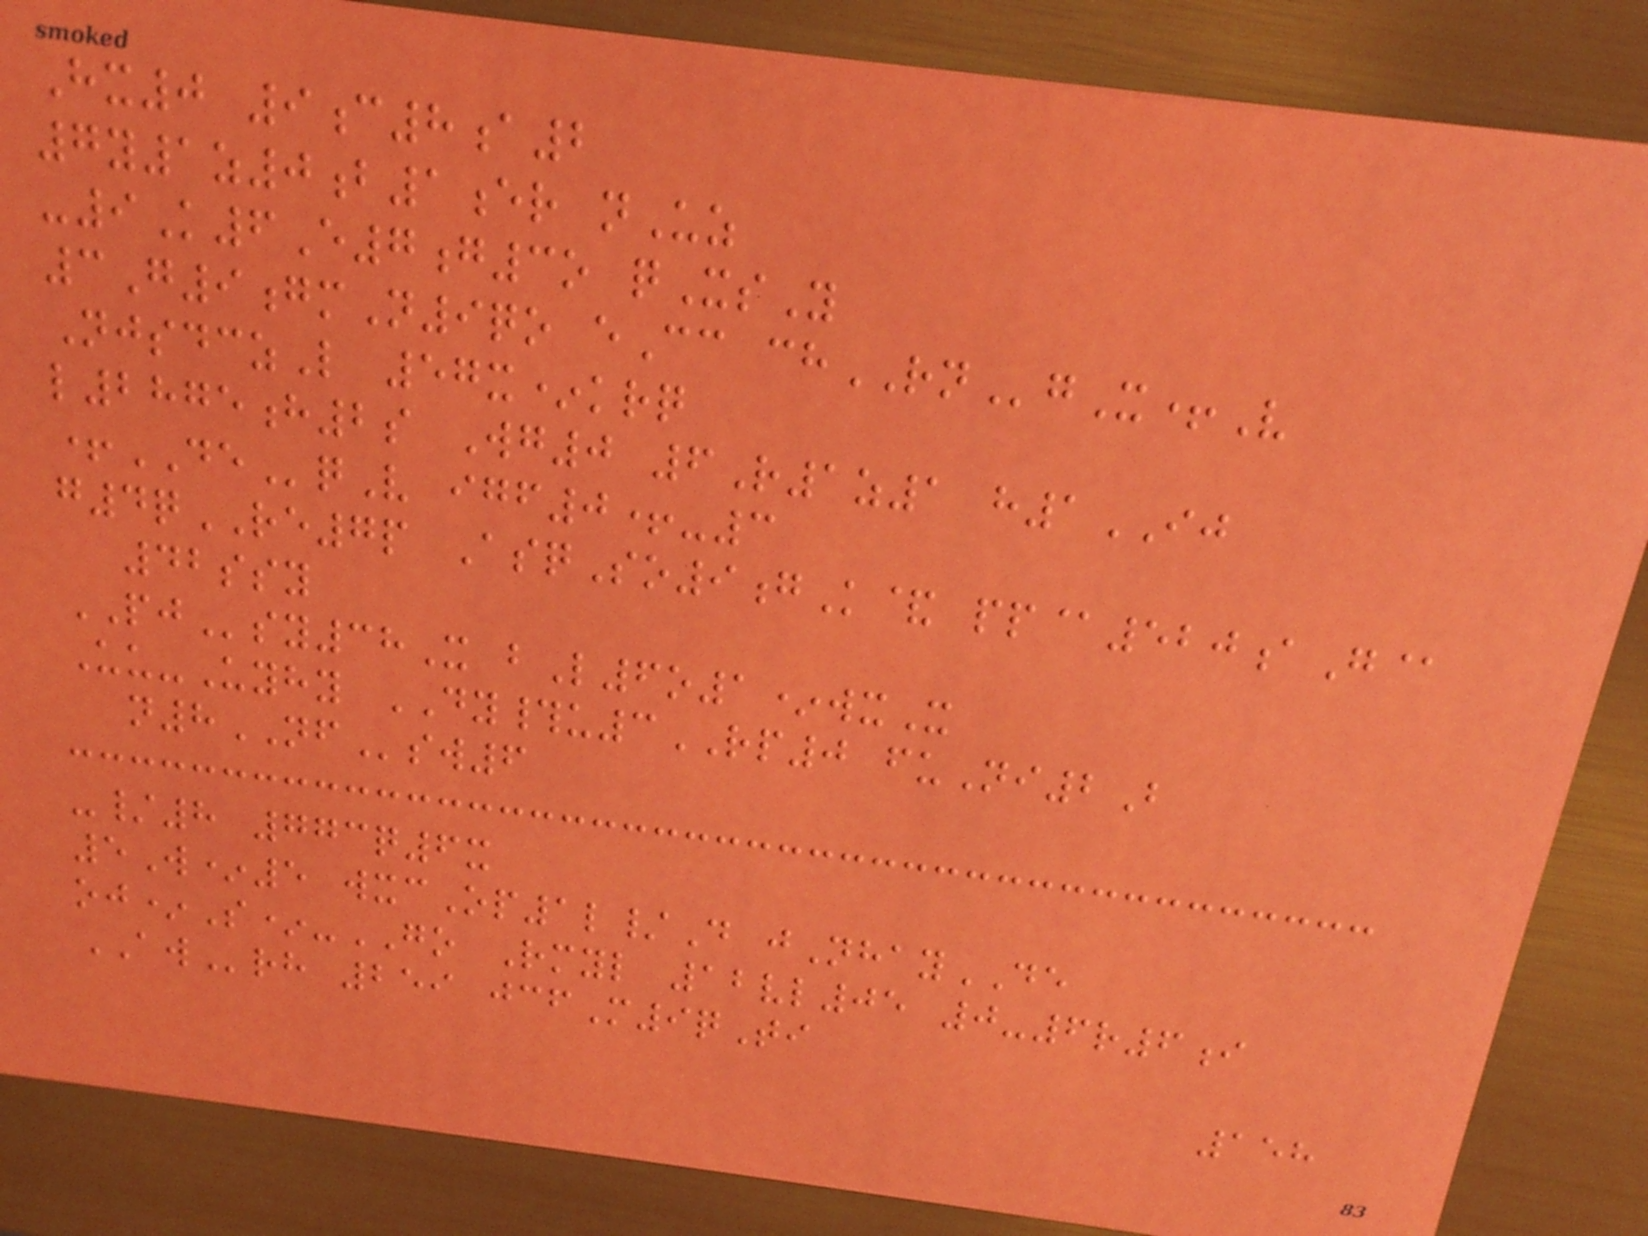Hx0 9c8a2
7y1z0b1er nUz
-9K6E7g3o qXsY
3G9gmN9qo eCc chRNgX+V
NjsdczL 57x*krq
l2875h2s Wg0 6R1z1 h1IJ
+DEqV igf0+-3
g4qRE7p AsqSo9gK& pp@520aG@
42ssy
PJsy38X bL6o1*wxX
Uu-Uyhy DY#u3RP0 fuNi2B
n8NFsw6
-/8 773q6x
5W*5 wxcOp1l/D jNhayDE
oj*S*-GO Rmyl 12vl05 0-6r6i
AWrh 259 jcfM9qTi
158
